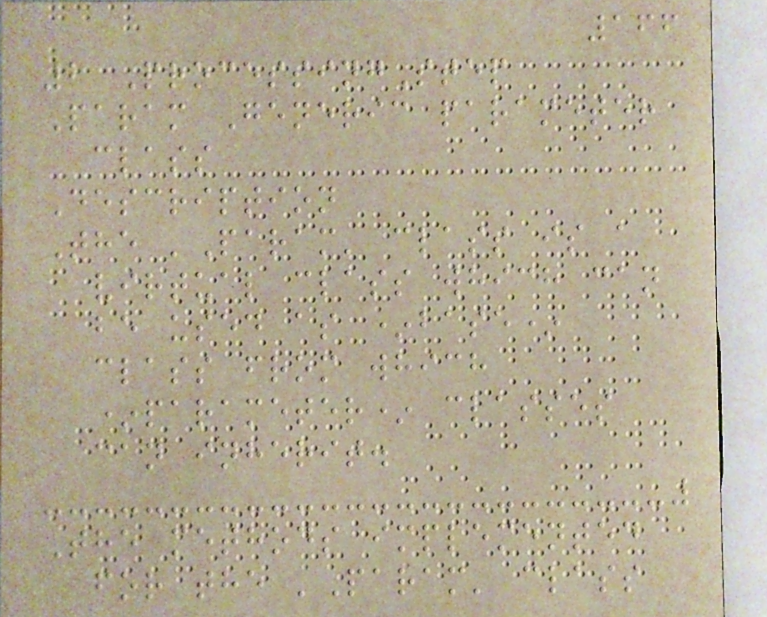166
2 ProcessingStep
Param Generic parameter
class
Description
The 'Param' class is a
virtual class which can
be used as *base*
class from which
*parameter* classes
can inherit.
The methods implemented
for the 'Param' class
